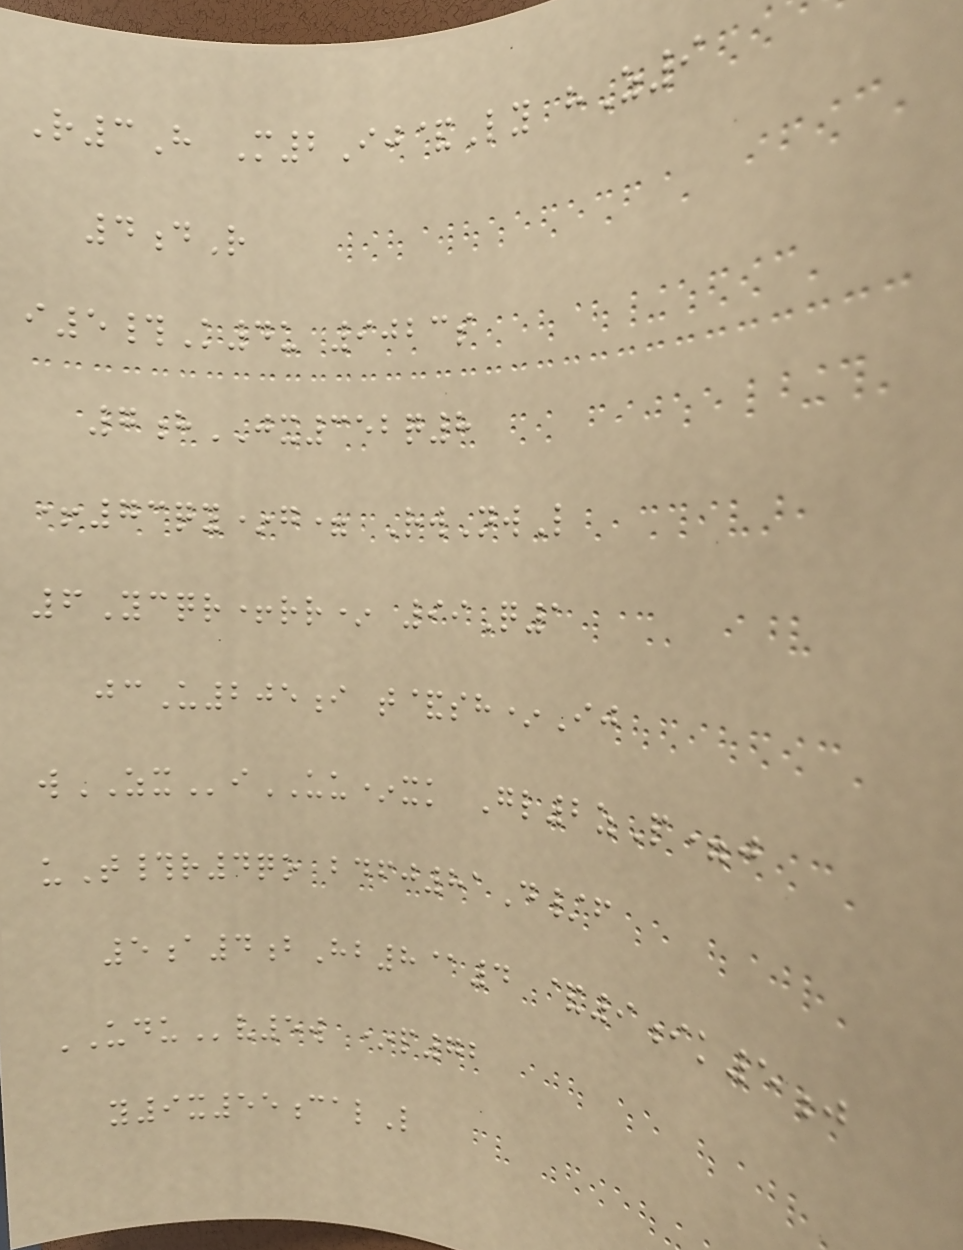R3H M2Ij&Ly hZ9
4dR
i5#K4u 9023s
7hJX352q8
+73qy*g= RwNwL
6Ycqr+rr* 99Q1
jcU205i t&sh*Ij
wZXiUU*xk Gl2zP=j
uT#r4qo bdfj81D/f
5a4bHb8@4 &9ik5j
UDUv5w *p72
y9x55calL
